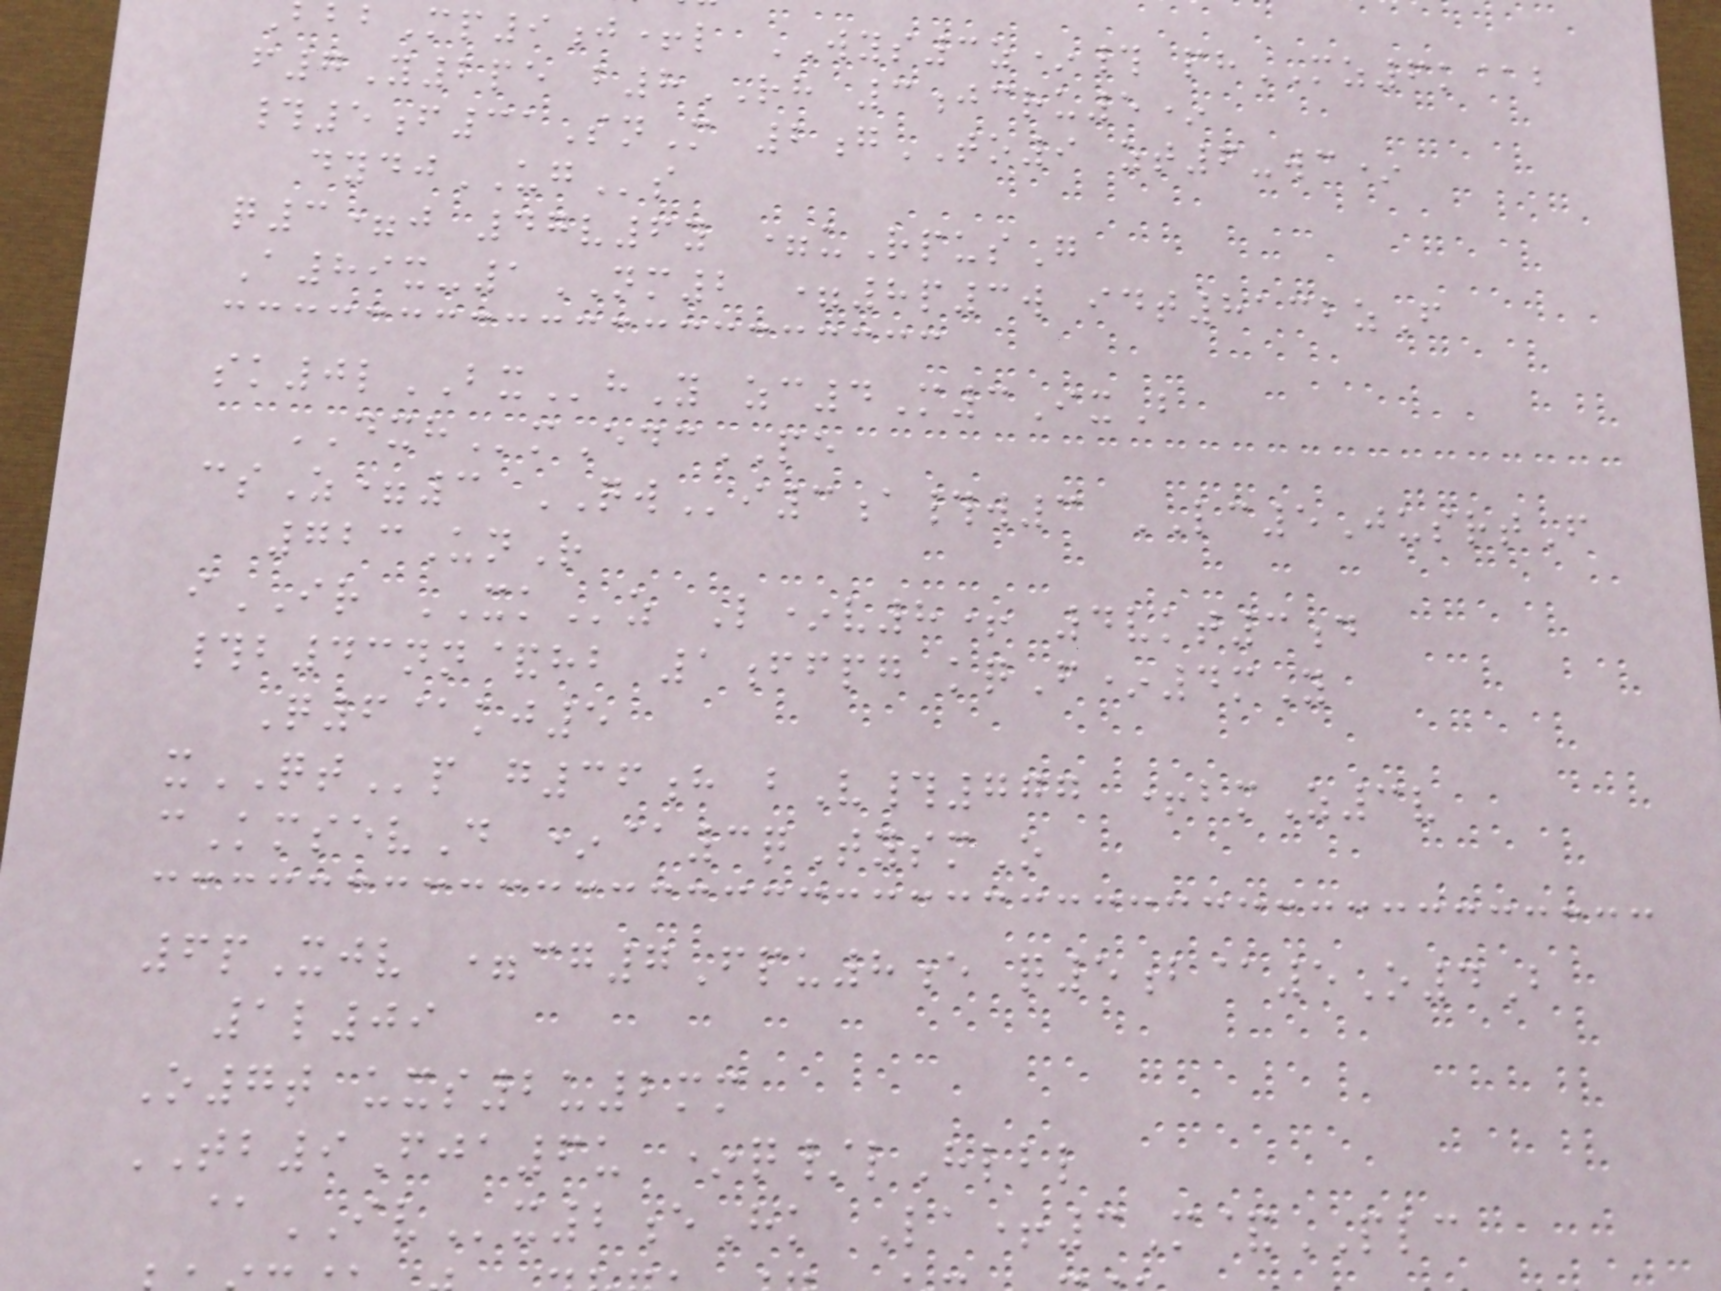bbMp9j+l WYS3z*# phMZ6k@b
f7Y2pe b8RH 3jcru5*
#5f31SnM 2gTO9 zt6-wc*
dydjUGs
q3=j 47v6y =uRpusG
A89x-1NM2 =8p3w idt8132zF
sk0lBXhY zc4M3IxB
DXHmEdcPE
csZ=3 QWi3a#w3 LC5JusrtF
723UnR
iIR XKz L*v8+ 4vkt3d
#b43nn&hb 1ffpg kqF*4mY
Q6@kj5
xQTp g36h bV#777 +bmZ3v
cKmsevD *@3qTysmO
6pXjv =cg7Fpu8e q5b@5O4B
1l09
O7t uxs2u2mm
TB9Fja6u *q/lHlbl
@IVx2eHk La+3M&PLC
